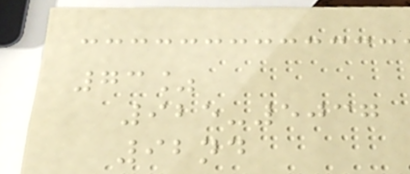73%
925-5037
92nd
